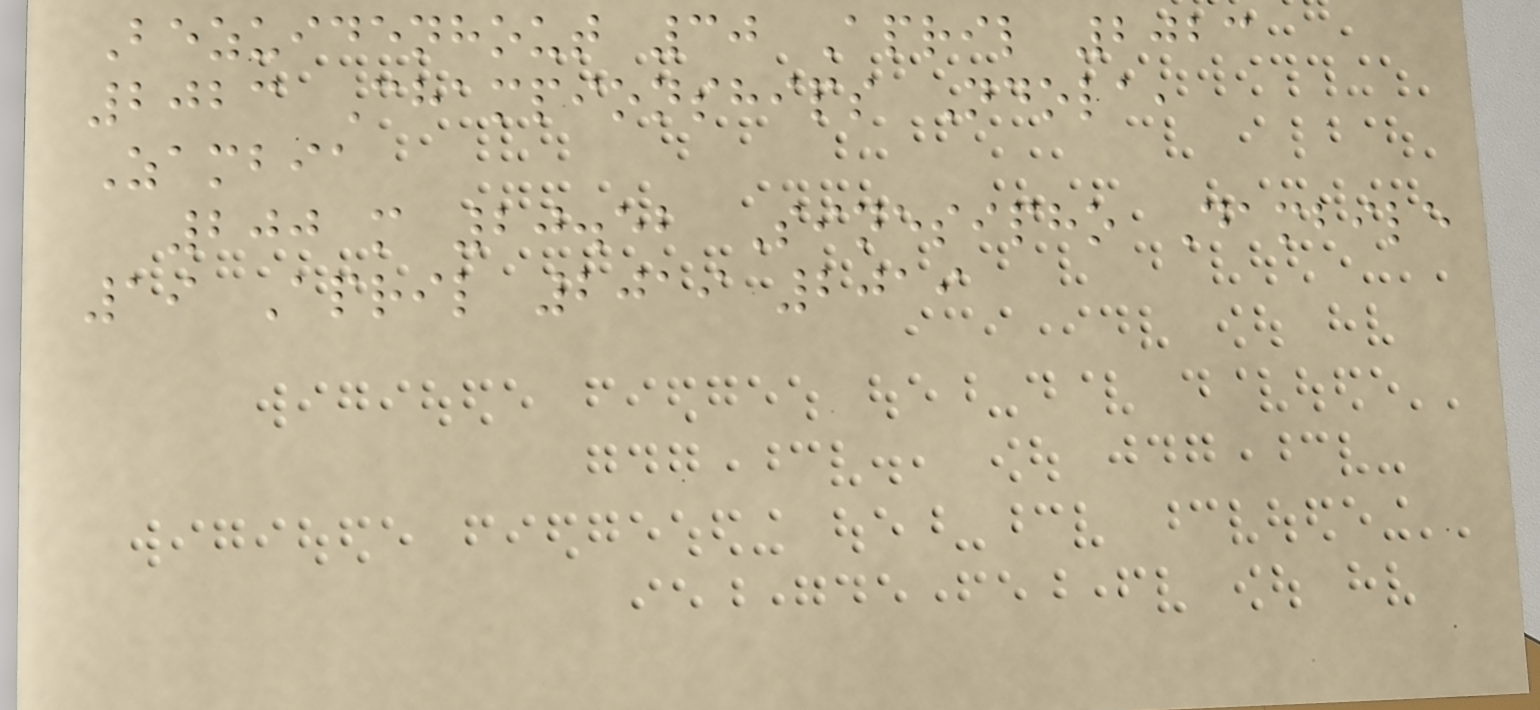Bezuidenhout 30 April 2023
2023 Championships Ndola,
Zambia
200 m 20.52 Sinesipho Dambile
19 April 2019 2019
